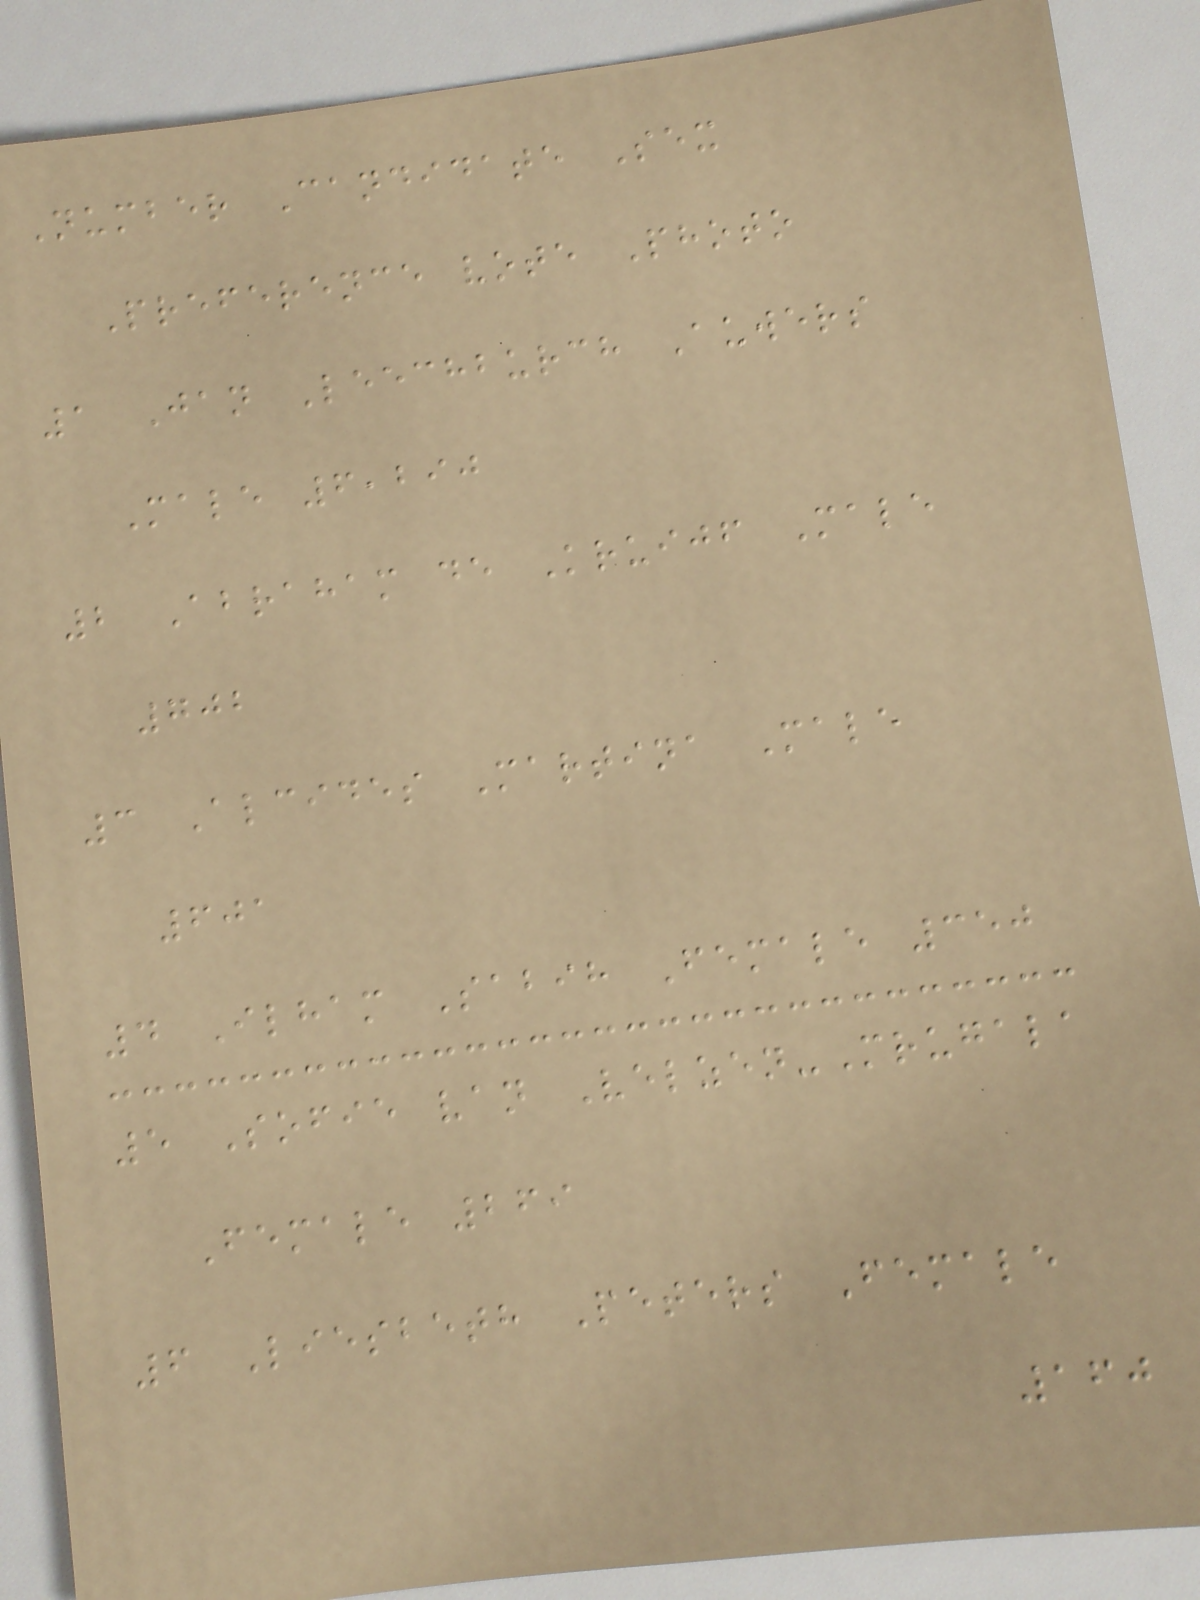Number Candidate Sex
Preference vote Photo
1 Jan Leechburch Auwers
Male 6,290
2 Abraham de Kruijf Male
702
3 Alcides Martina Male
601
4 Ilham Sabih Female 350
5 Sofie van Velzen-Mrugala
Female 269
6 Liesbeth Peters Female
160
